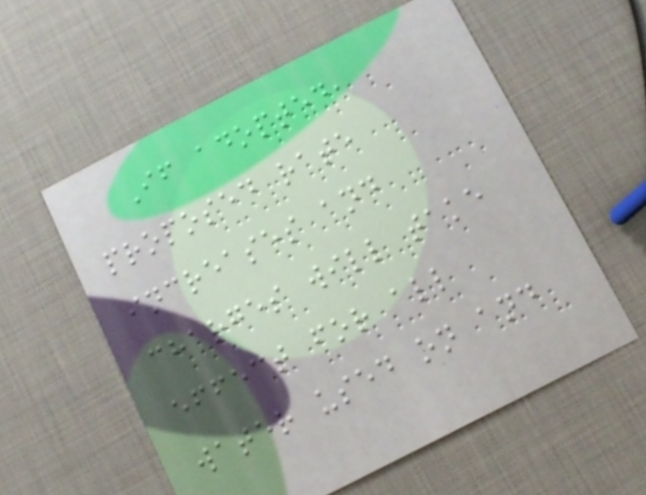If adopted,
proposed rate
increases and
charges will take
effect for all
water used on and
